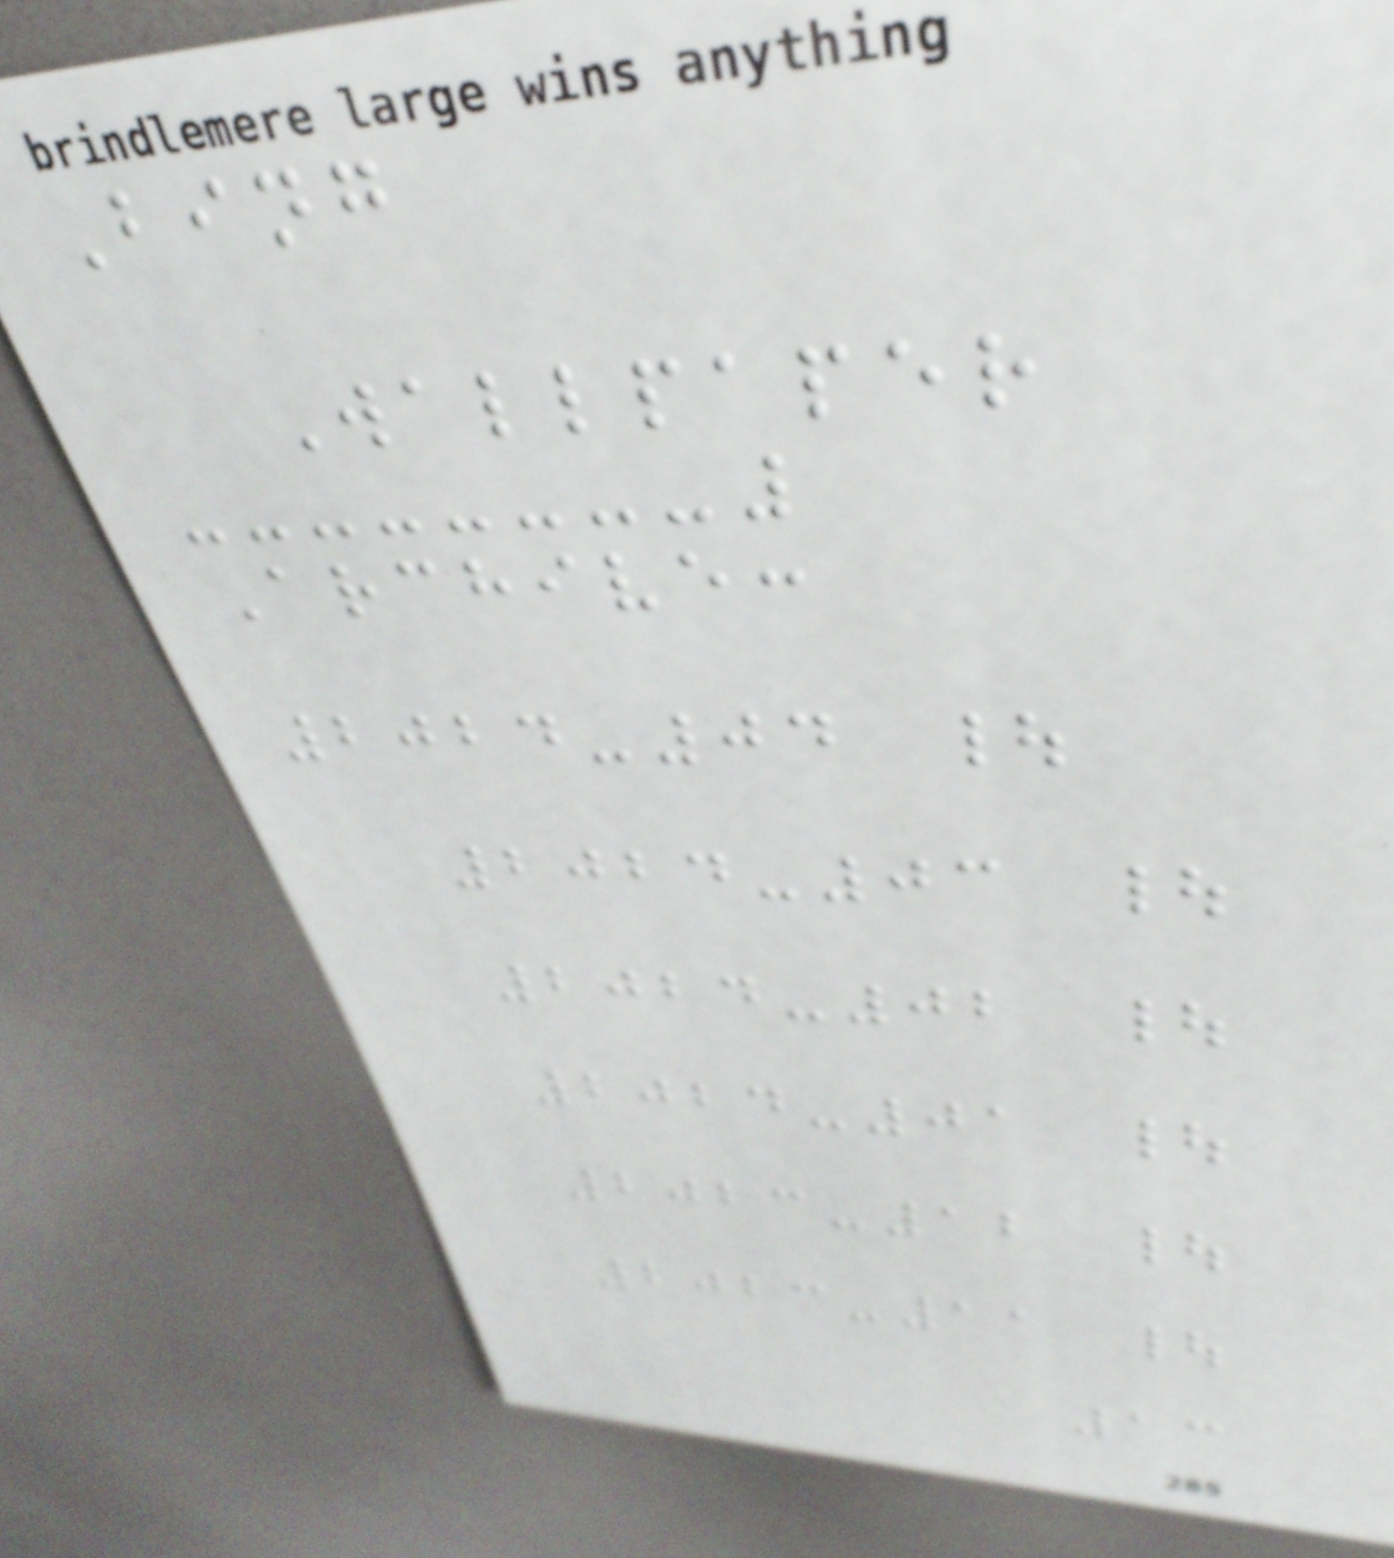Bing
Wallpaper
Archive:
2024-04 |
2024-03 |
2024-02 |
2024-01 |
2023-12 |
2023-11 |
13
